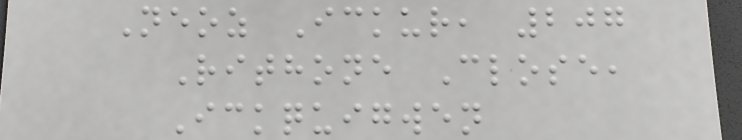Neoz Ickur, 207
Rithone Close,
Ickquigwen
